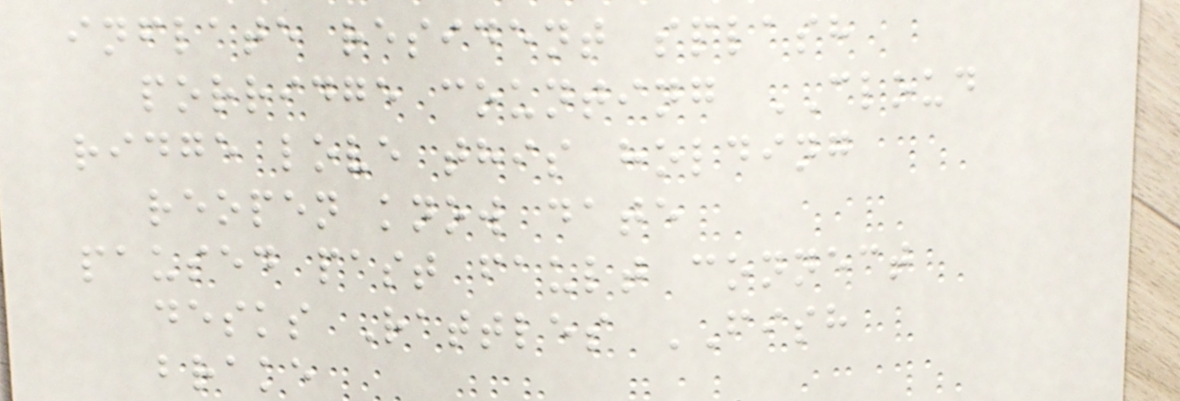inflate resident splash
porridge counting CLOUD
ridge love this holding
reopen know date
paused past fault connect
desks Rattles FISH
brake
